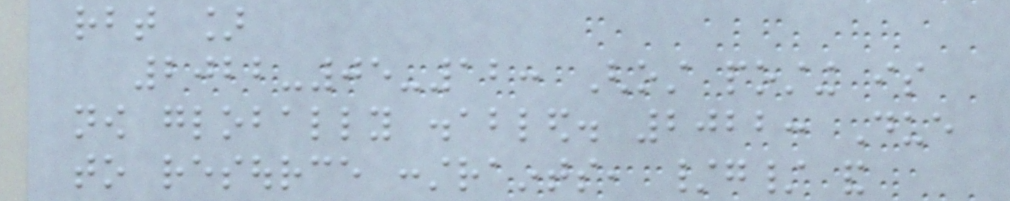rbt ]
2022-05-12: Ghost posting is
now globally disabled. 2022: Due
to resource constraints, /g/ and
